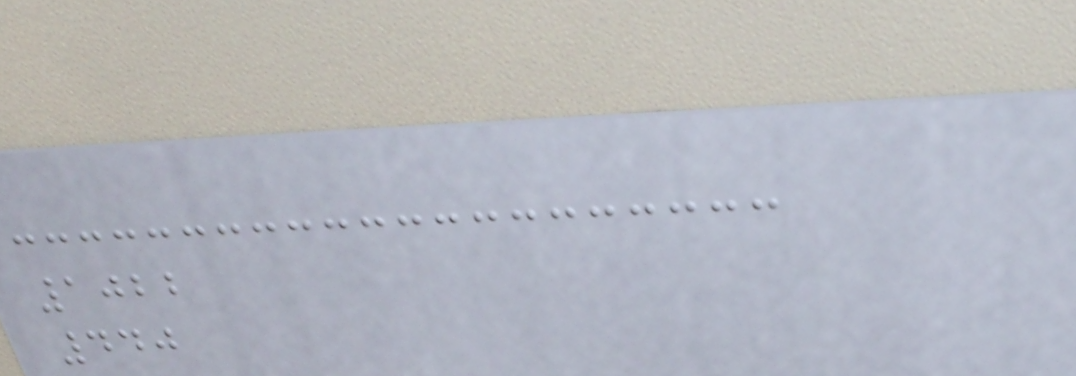1022
440
